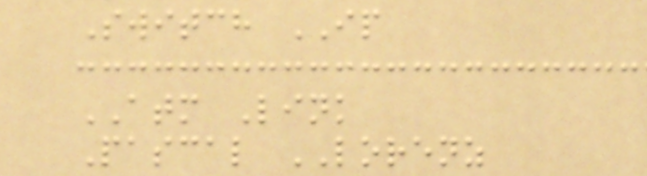Switch IP
ATM Link
Pascal LORENZ
